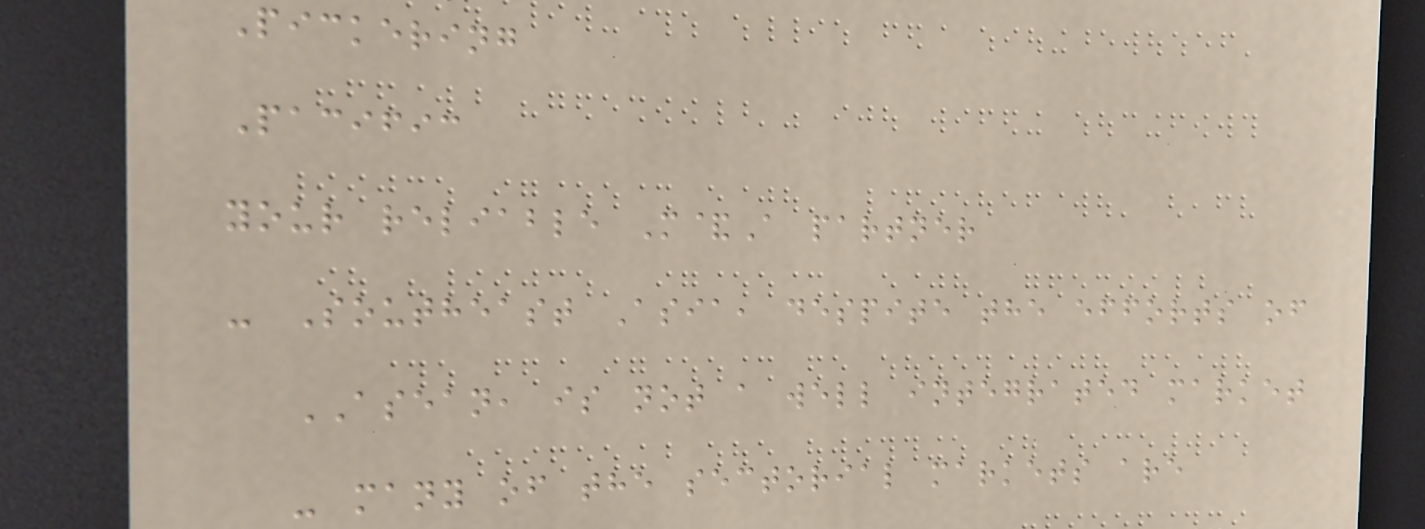Pickering
Pacific
your reliable M&A partner
- Southeast Asia, despite the efforts of
ASEAN, is not a well integrated market
- many of the sectorial markets are
